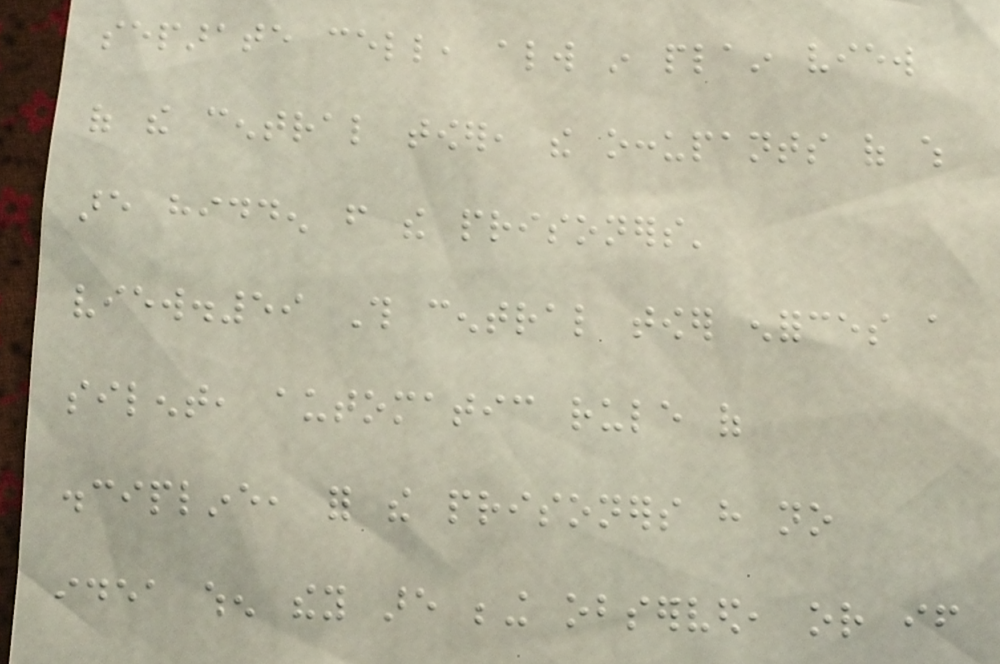separate cell, always in plain view
of the central tower, the occupants of which
are hidden from the prisoners'
view.59 This central tower enforces a
silent, automatic rule of
discipline, for the prisoners have no
idea when they are being observed, or if
